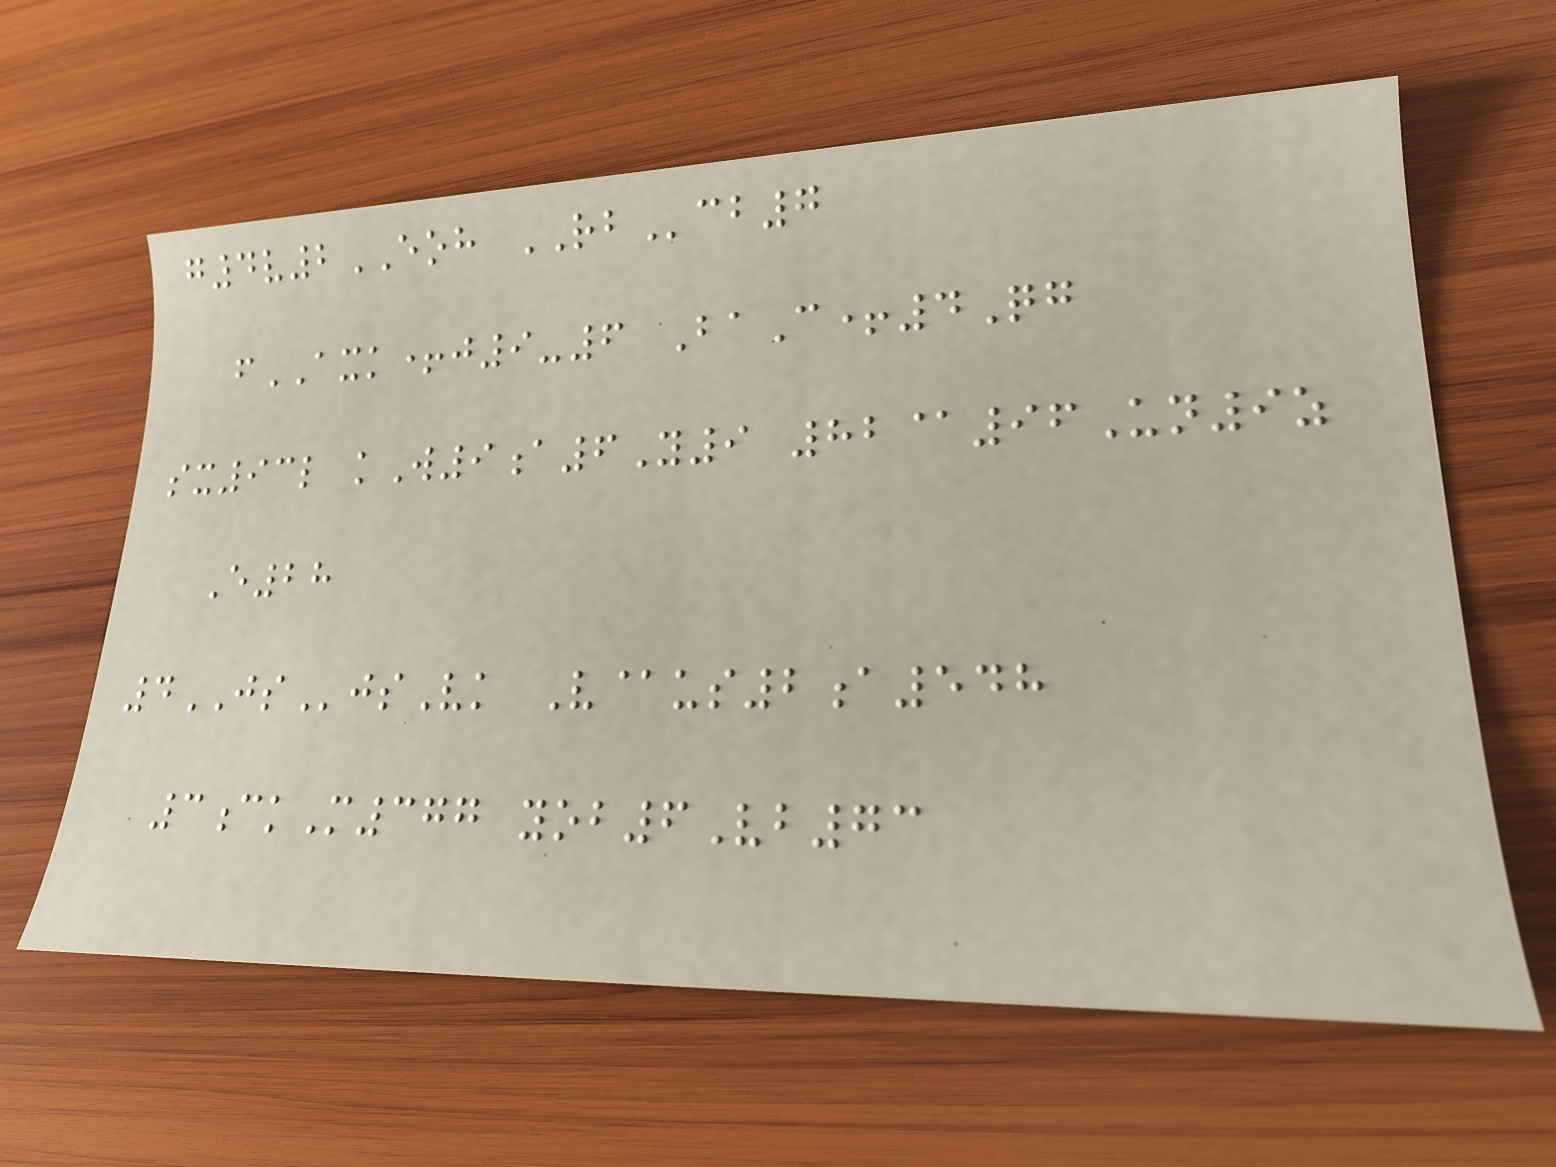g4v2EOH RBcb7
fAXK+j9-6 BaC+4Qg
sx93l kW9a6Y9 82@96Un9z
E28
4JSjsVk V@us2a548
3ckM377 yob6Vb73
